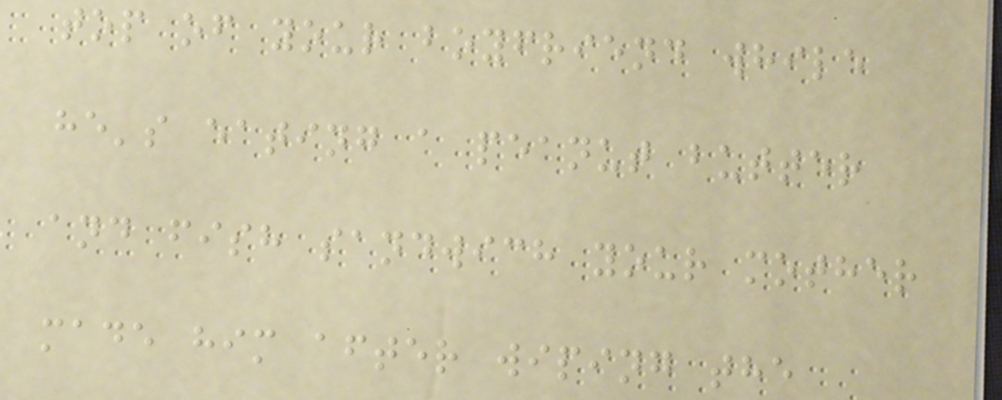top of your boyfriend while
he's eating a peanut butter
and fish sandwich your mother
made him after wiping the
